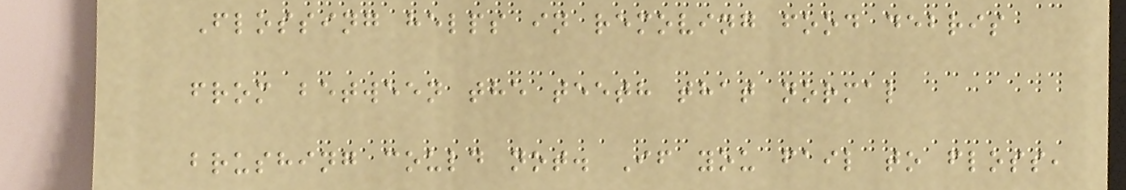Flossing helps in removing food debris
from between the teeth that normal
brushing could not. If you fail to floss,
